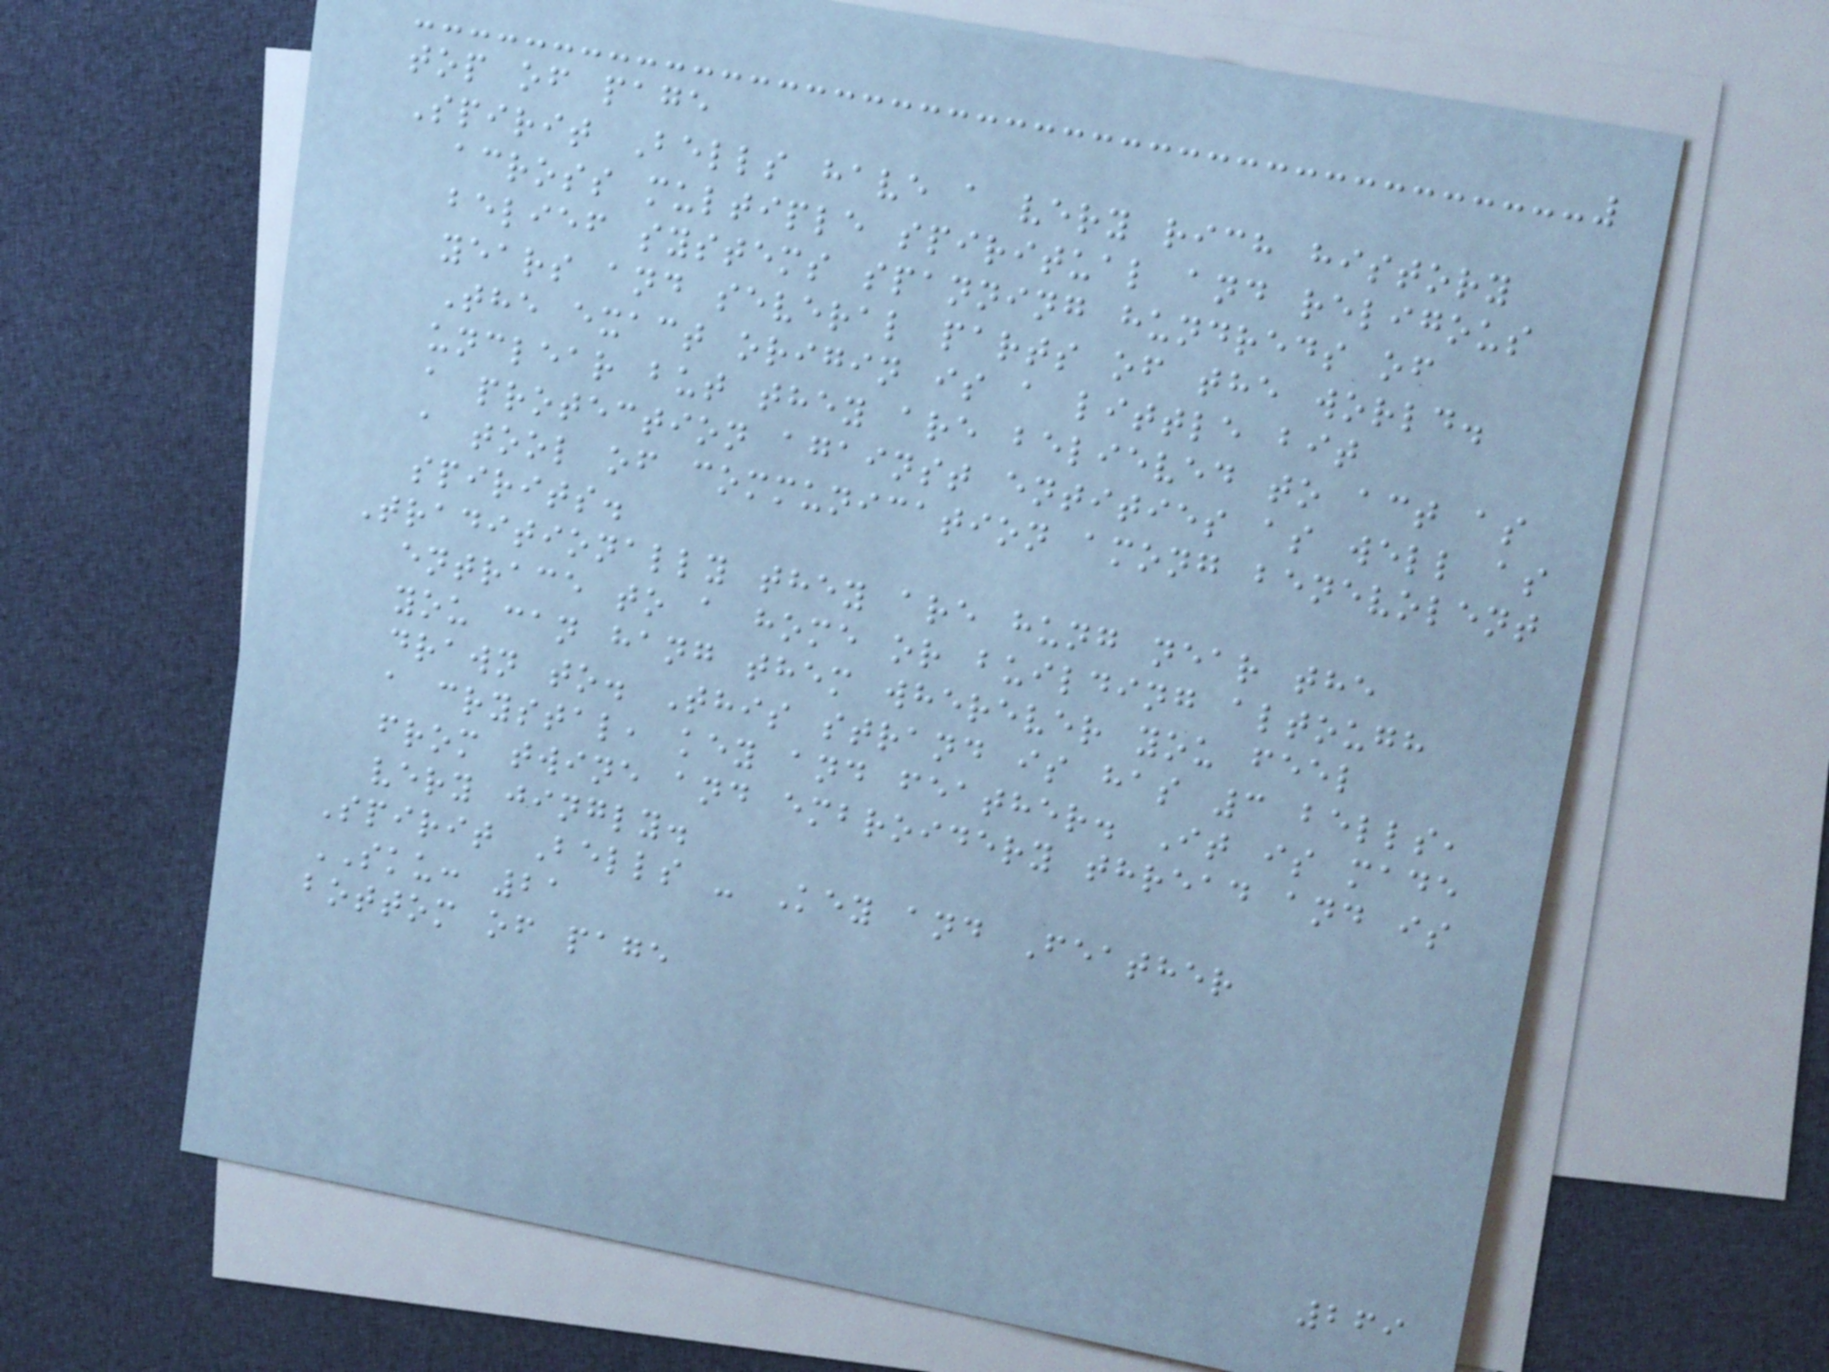top of page
Spirit Bells have a very rich history
across multiple spiritual and religous
belief systems spanning hundreds of
years and several parts of the world.
The exact origin is a little bit
unclear but they are believed to act as
a protection against entities as well as
a tool of communication among benevolent
spirits.
Traditionally they are hung near the
entrace to a home or building altough
you can hang them wherever you feel
drawn to. This strand is has 3 bells,
a crystal, key and feather. It is made
from twine and embroidery thread and is
very jingly.
Spirit Bells - Key and Feather
SKU: 21
bottom of page
269
